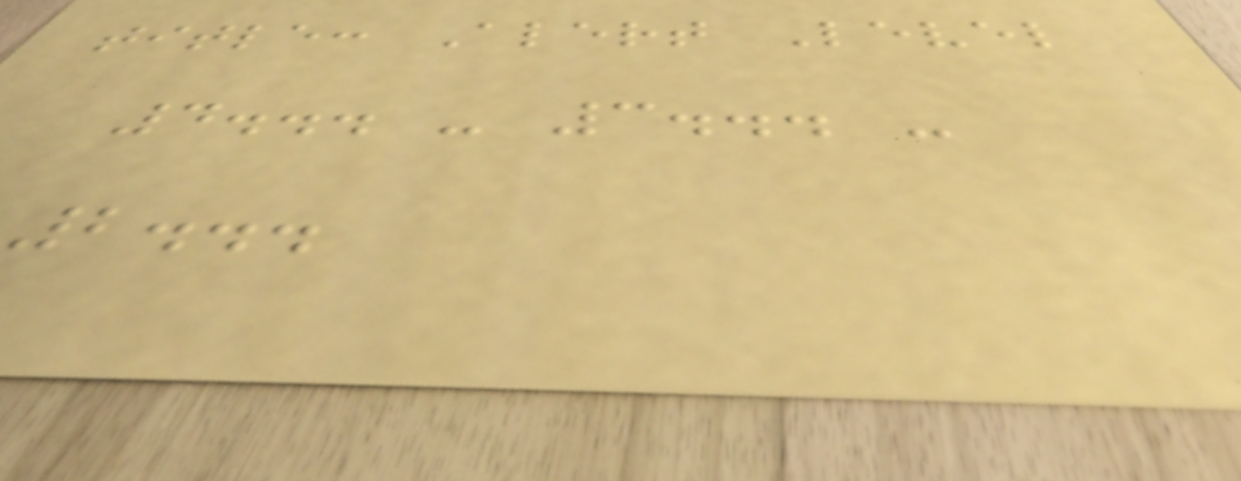title: Alert Level
4... - 3... -
2...
